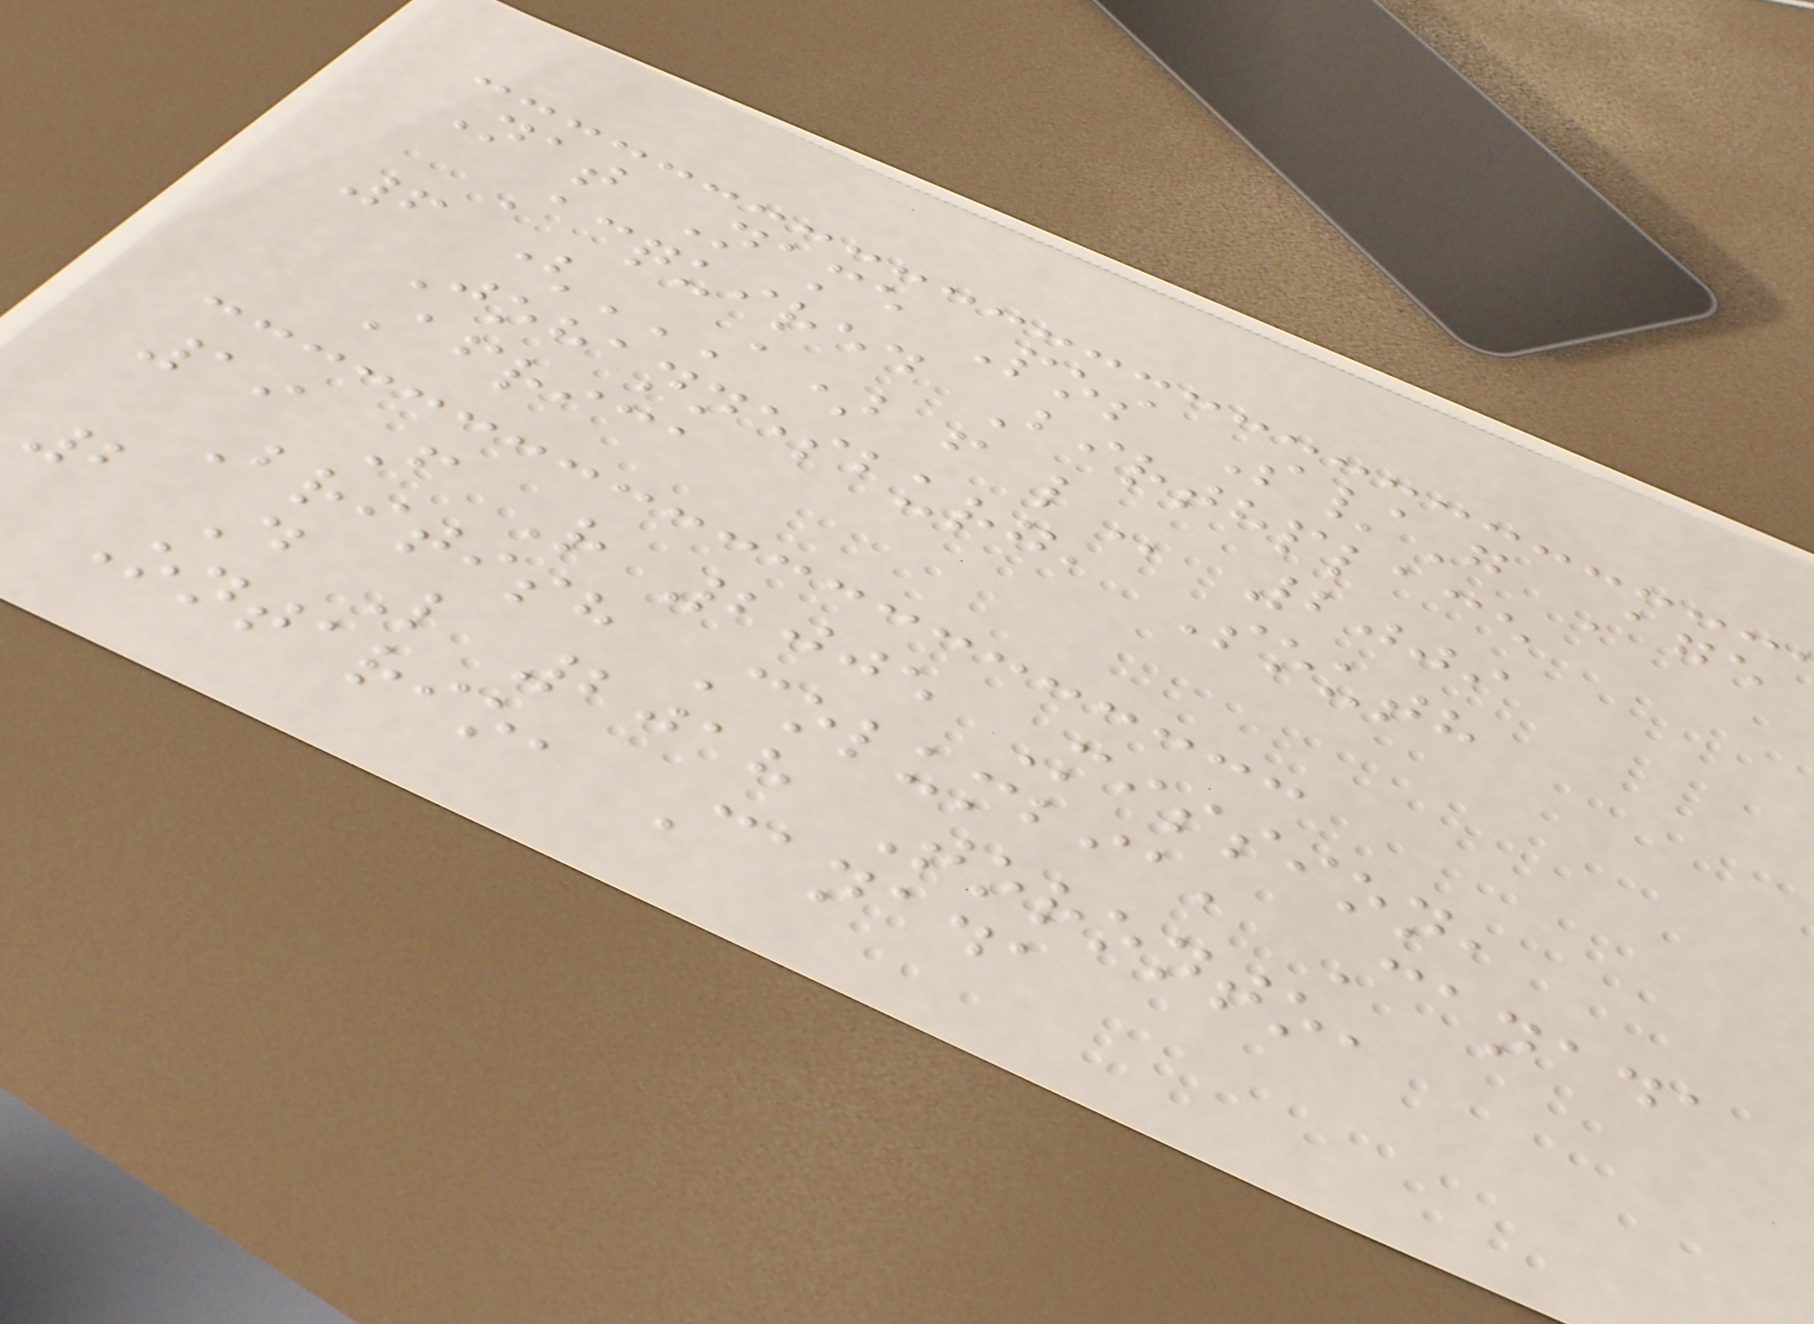Nat Name Pos S/G Age
Acquired Birthplace
6 (A) F L 2009
Johannesburg, South
Africa
19 F R 2005 Mission,
British Columbia, Canada
2 D L 2018 Toronto,
Ontario, Canada
